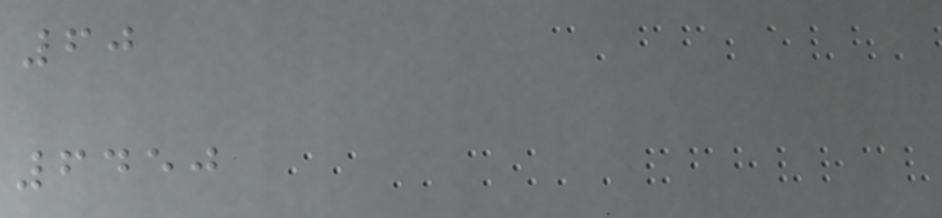60
6450
